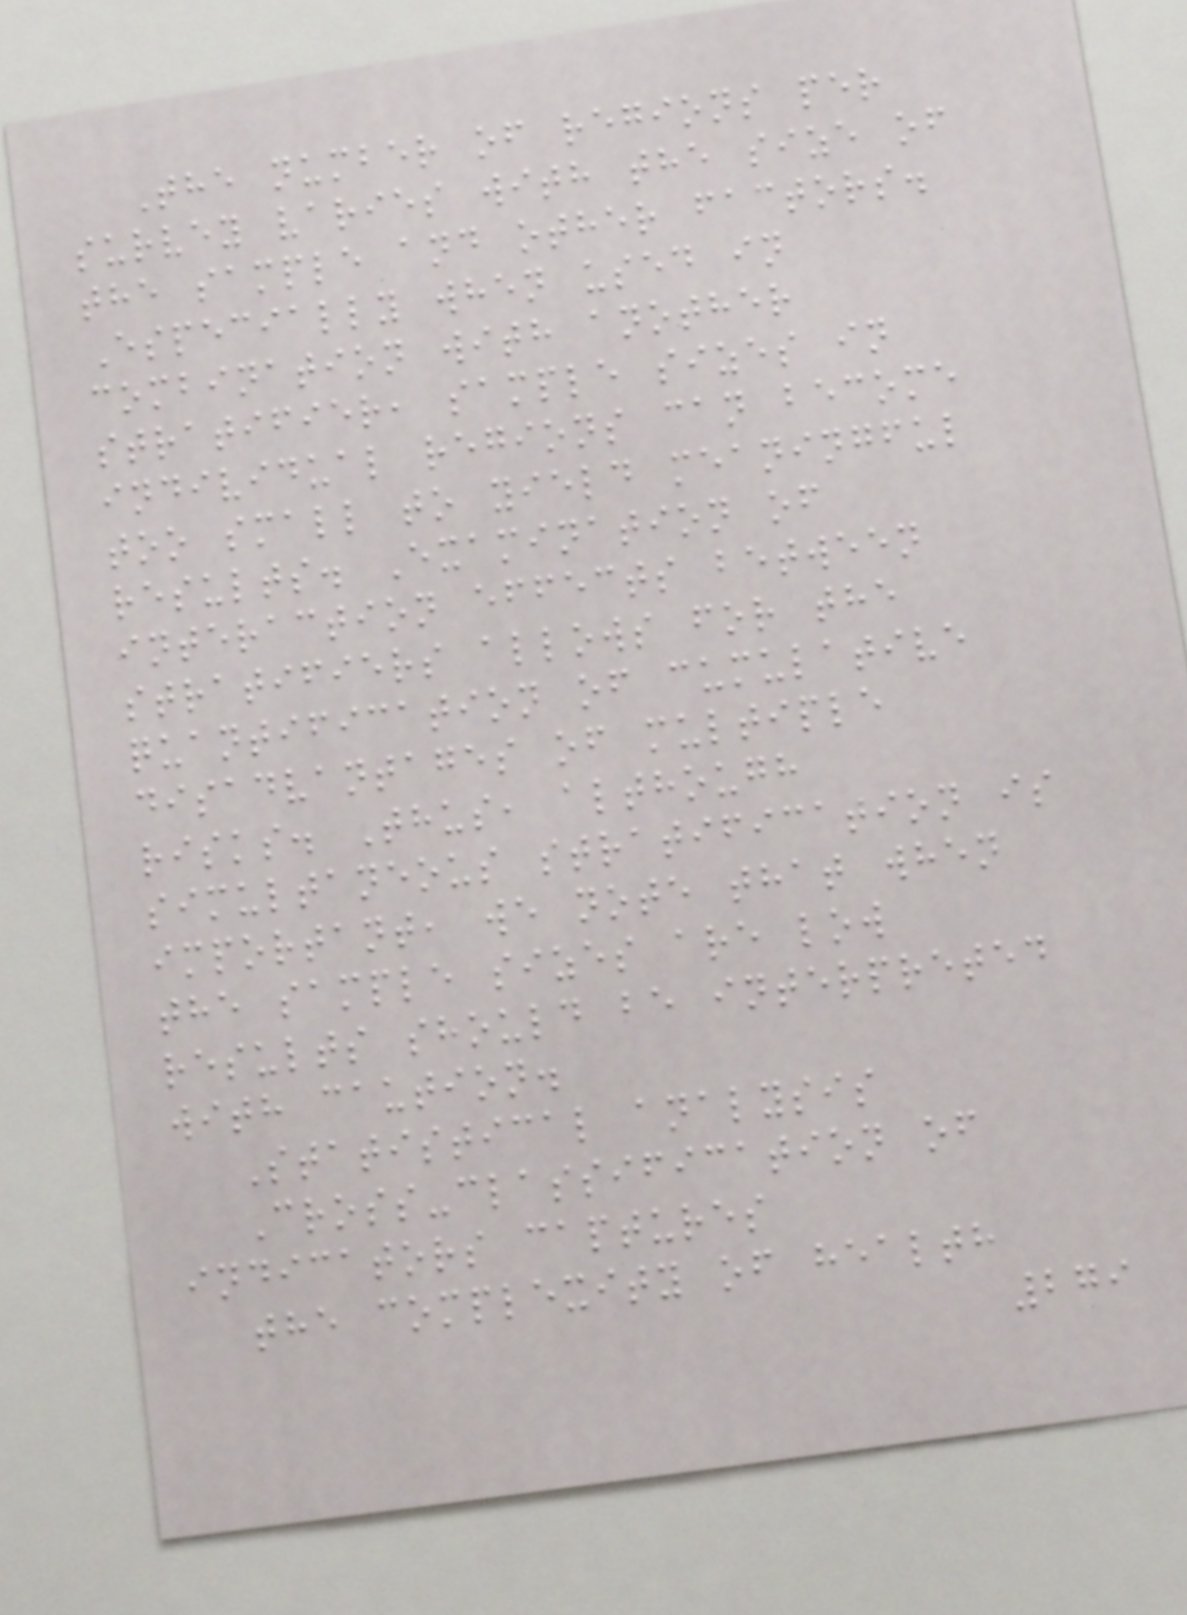The number of regions per
survey varies with the size of
the sample and other factors.
Especially when used in
combination with another
stratifier, sample sizes in
individual regions can become
too small to yield meaningful
results. Examination of
interaction effects between
stratifiers allows for the
quantification of cumulative
disadvantages of multiple
risks. Thus, although
simultaneous stratification is
important, we note that when
the sample sizes are low
results should be interpreted
with caution.
Statistical analysis
Cross-classification of
indicators captures
the complexity of health
279
